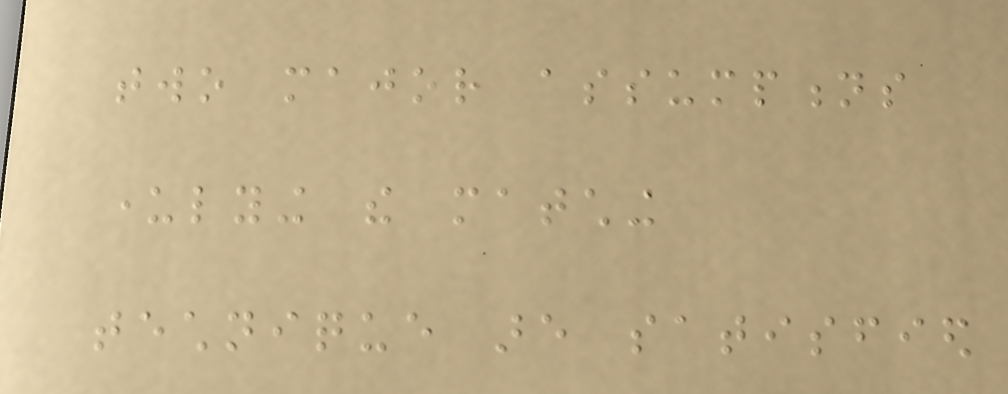two major assumptions
underlying the matching
technique are satisfied
